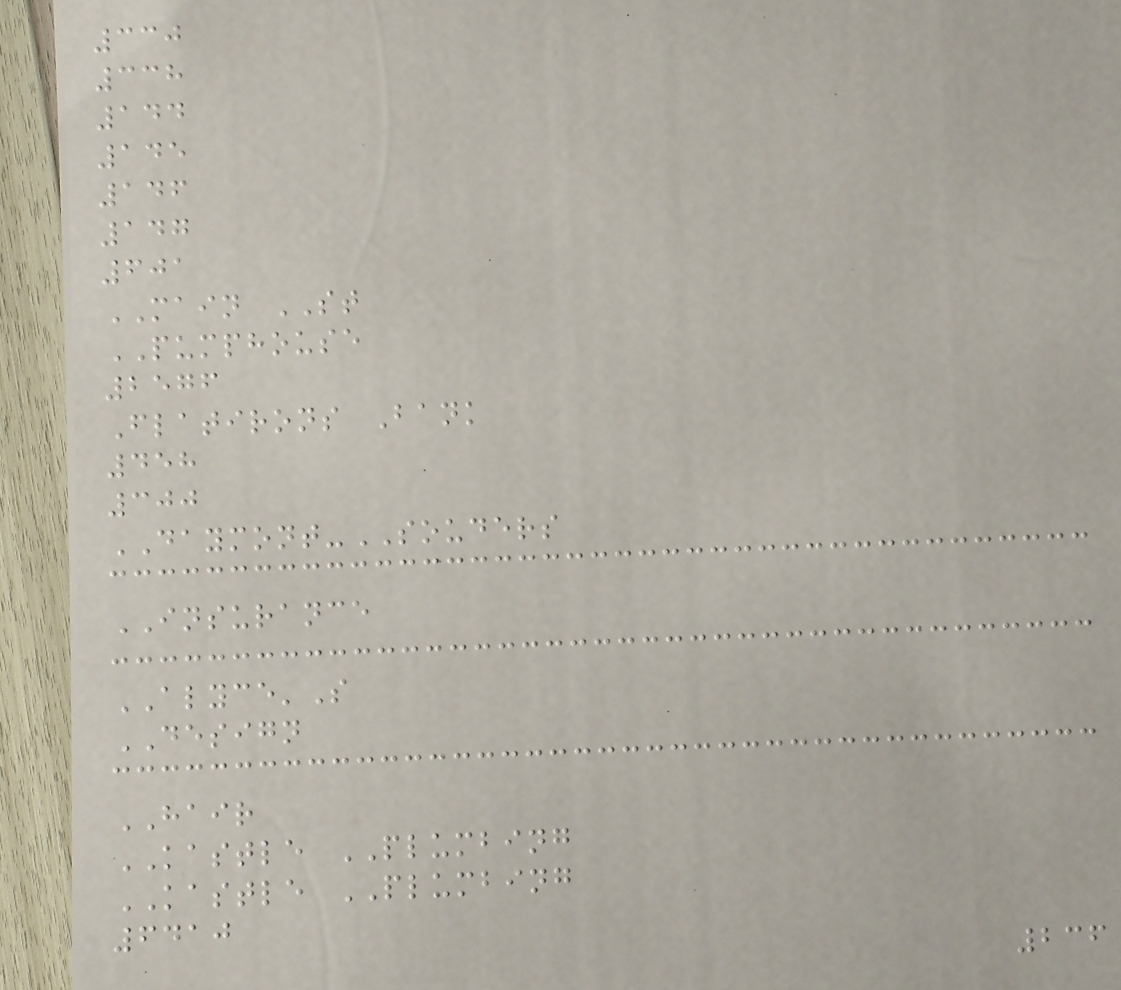330
338
144
145
146
147
601
MAIN ST
PUMPHOUSE
2576
Flatirons Bank
458
300
DAYMONT-SOUDERS
INSURANCE
ALYCE'S
DESIGN
HAIR
KASTLE PLUMBING
KASTLE PLUMBING
6410
236
